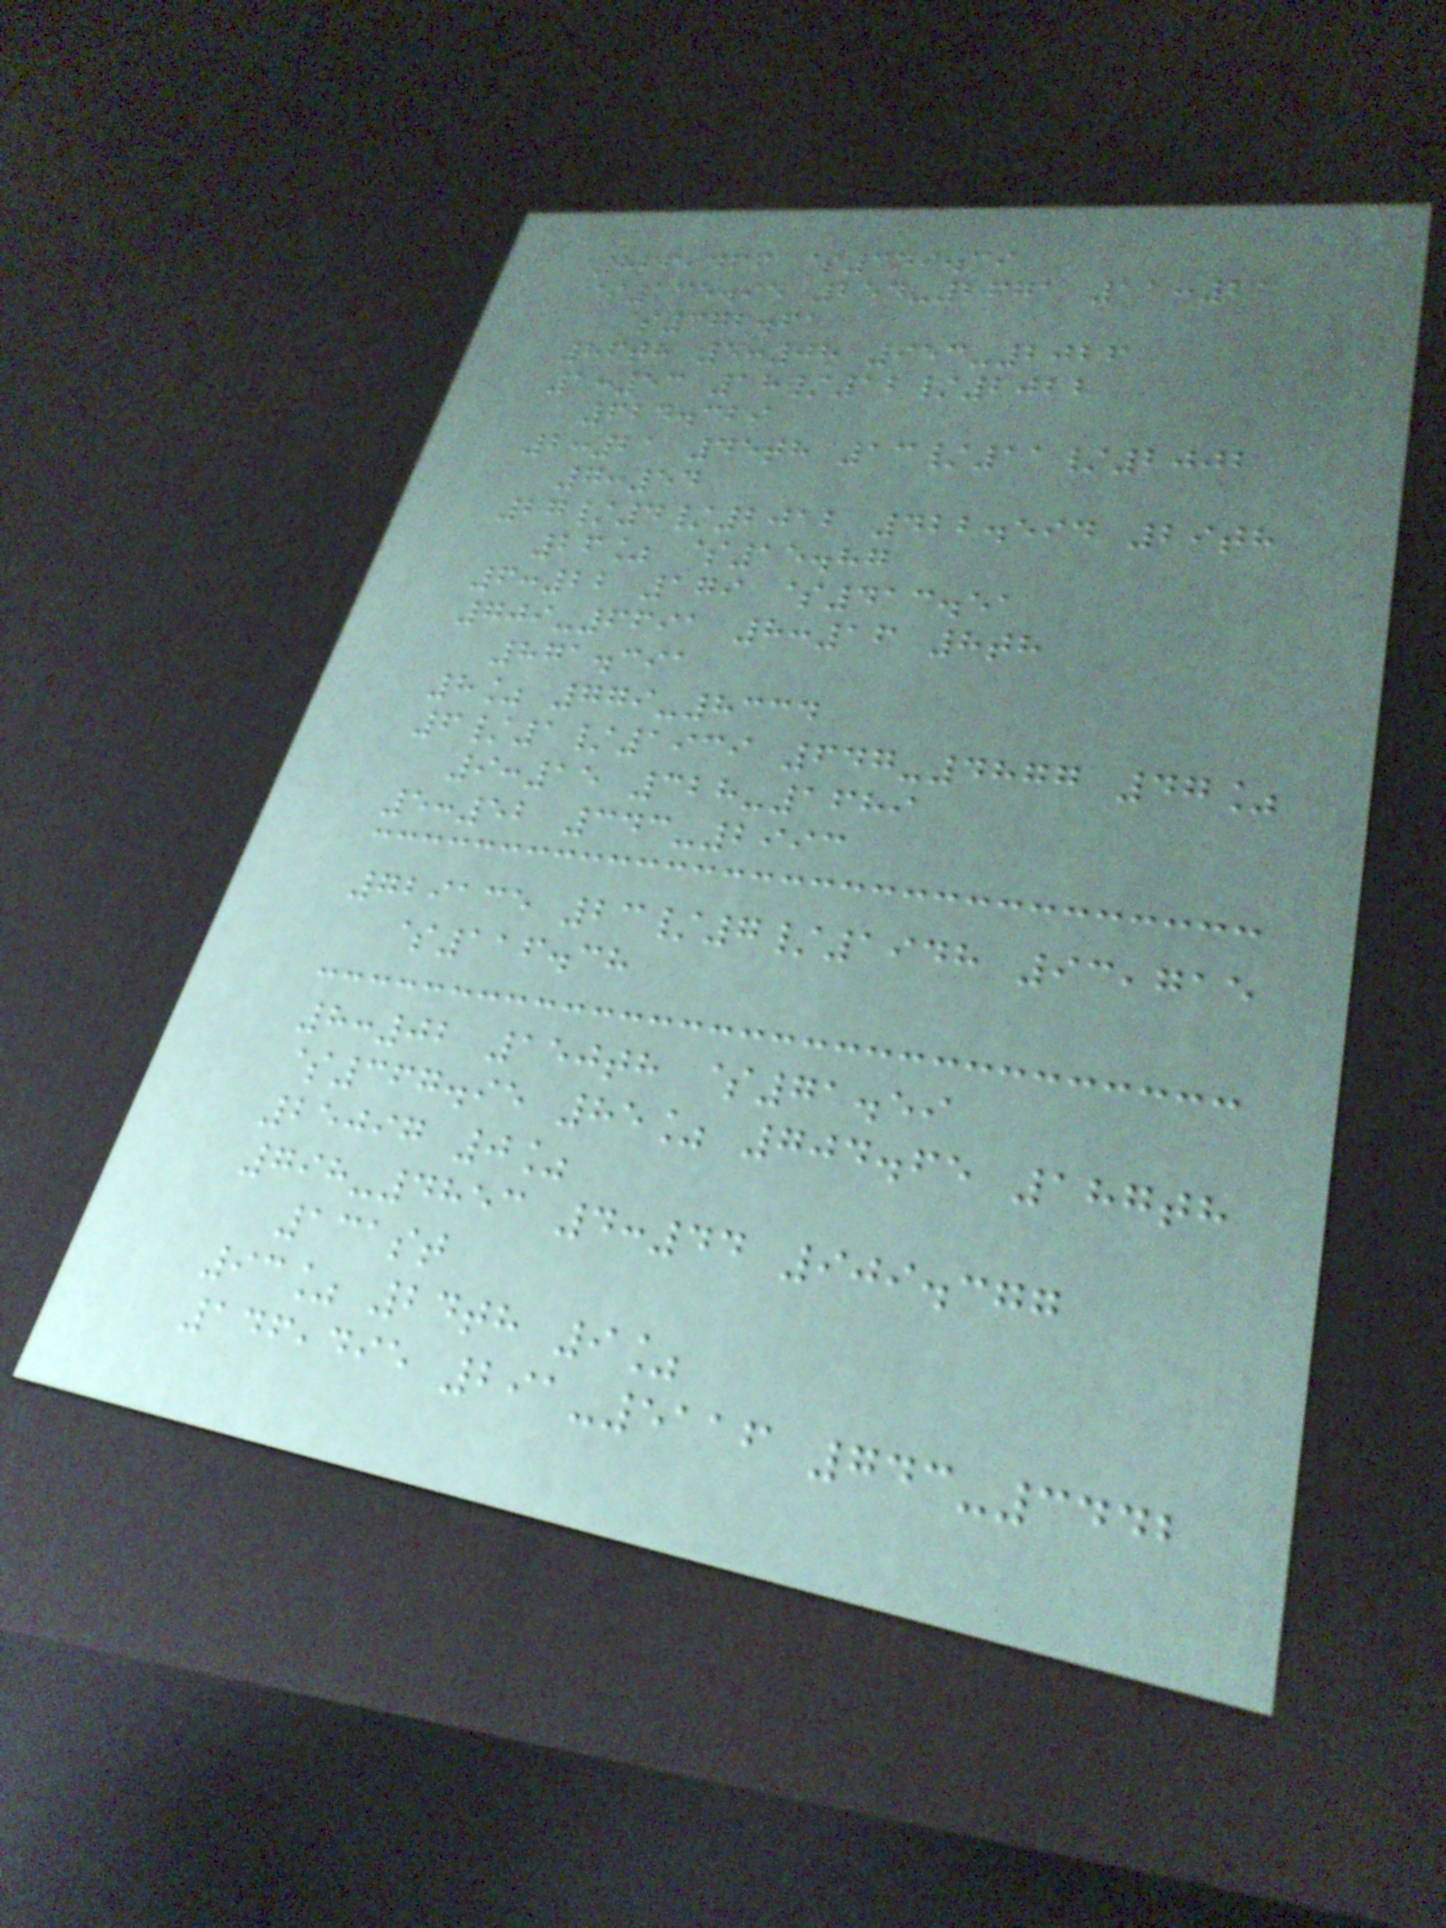866,466 $349.39
$135.95 254-2671 11:21
$372.61
86th 5:08 953-2026
1:53 18/12/2022
624.329
2:21 45th 13/11/2002
7:54
27/4/2012 422.594 29th
26% $15.87
6:22 179 $413.51
709-6691 8:16 8th
871.391
8% 779-8334
6/1/1939 647-4877 47%
9:15 328-1689
5:52 343-2993
729135 23/7/1948 93,715
$116.38
8:02 150th $71.59
$367.95 85% 704.65 187th
25097 0%
798-4853 4:44 909.377
131st
93% 24th 9%
146,495 291-5116 743-3442
